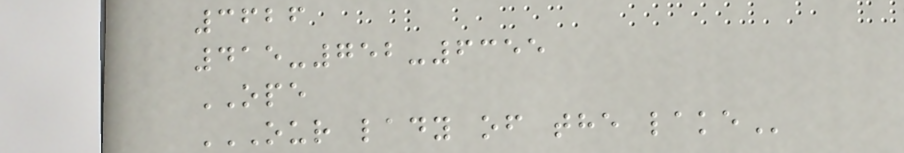3626
415-752-6355
OPE
OUR LADY OF THE LAKE
